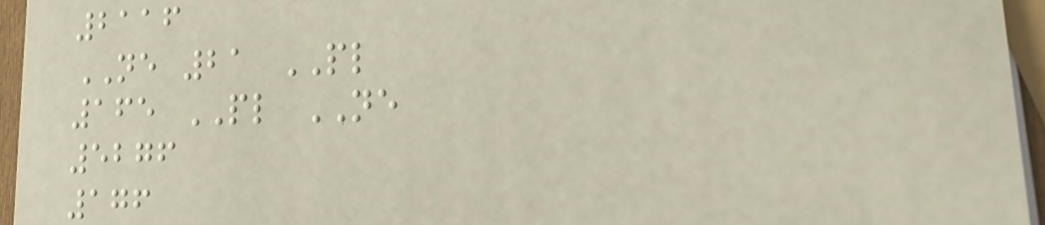2116
NE 21 PL
165 PL NE
5276
176
